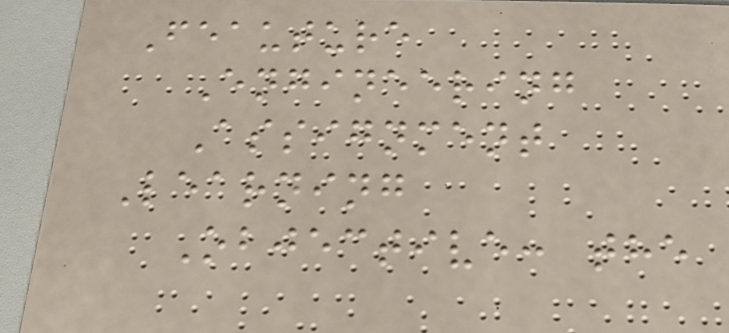Feauture
Engineering
Assignment
Learning
Objective: the
